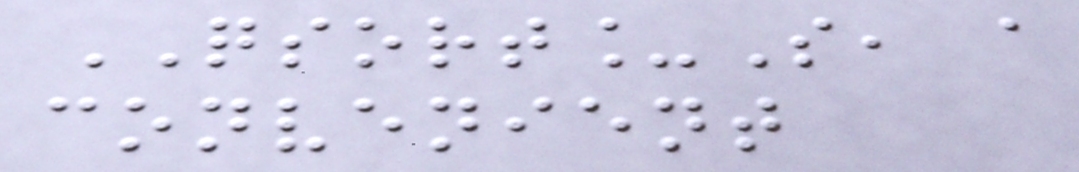QSORT_S, a
convenient
